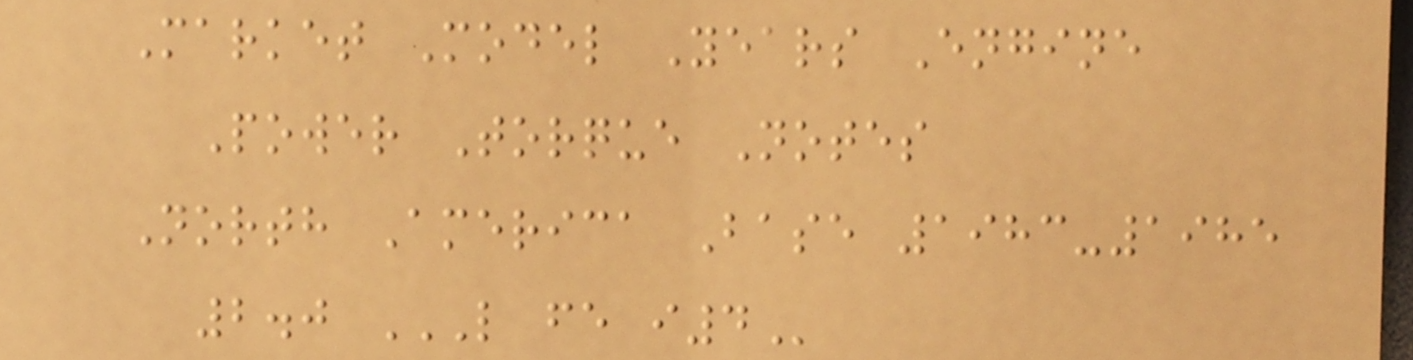Market Model Years Engine
Power Torque Notes
North America Base 1983-1985
2.0 L FE I4
